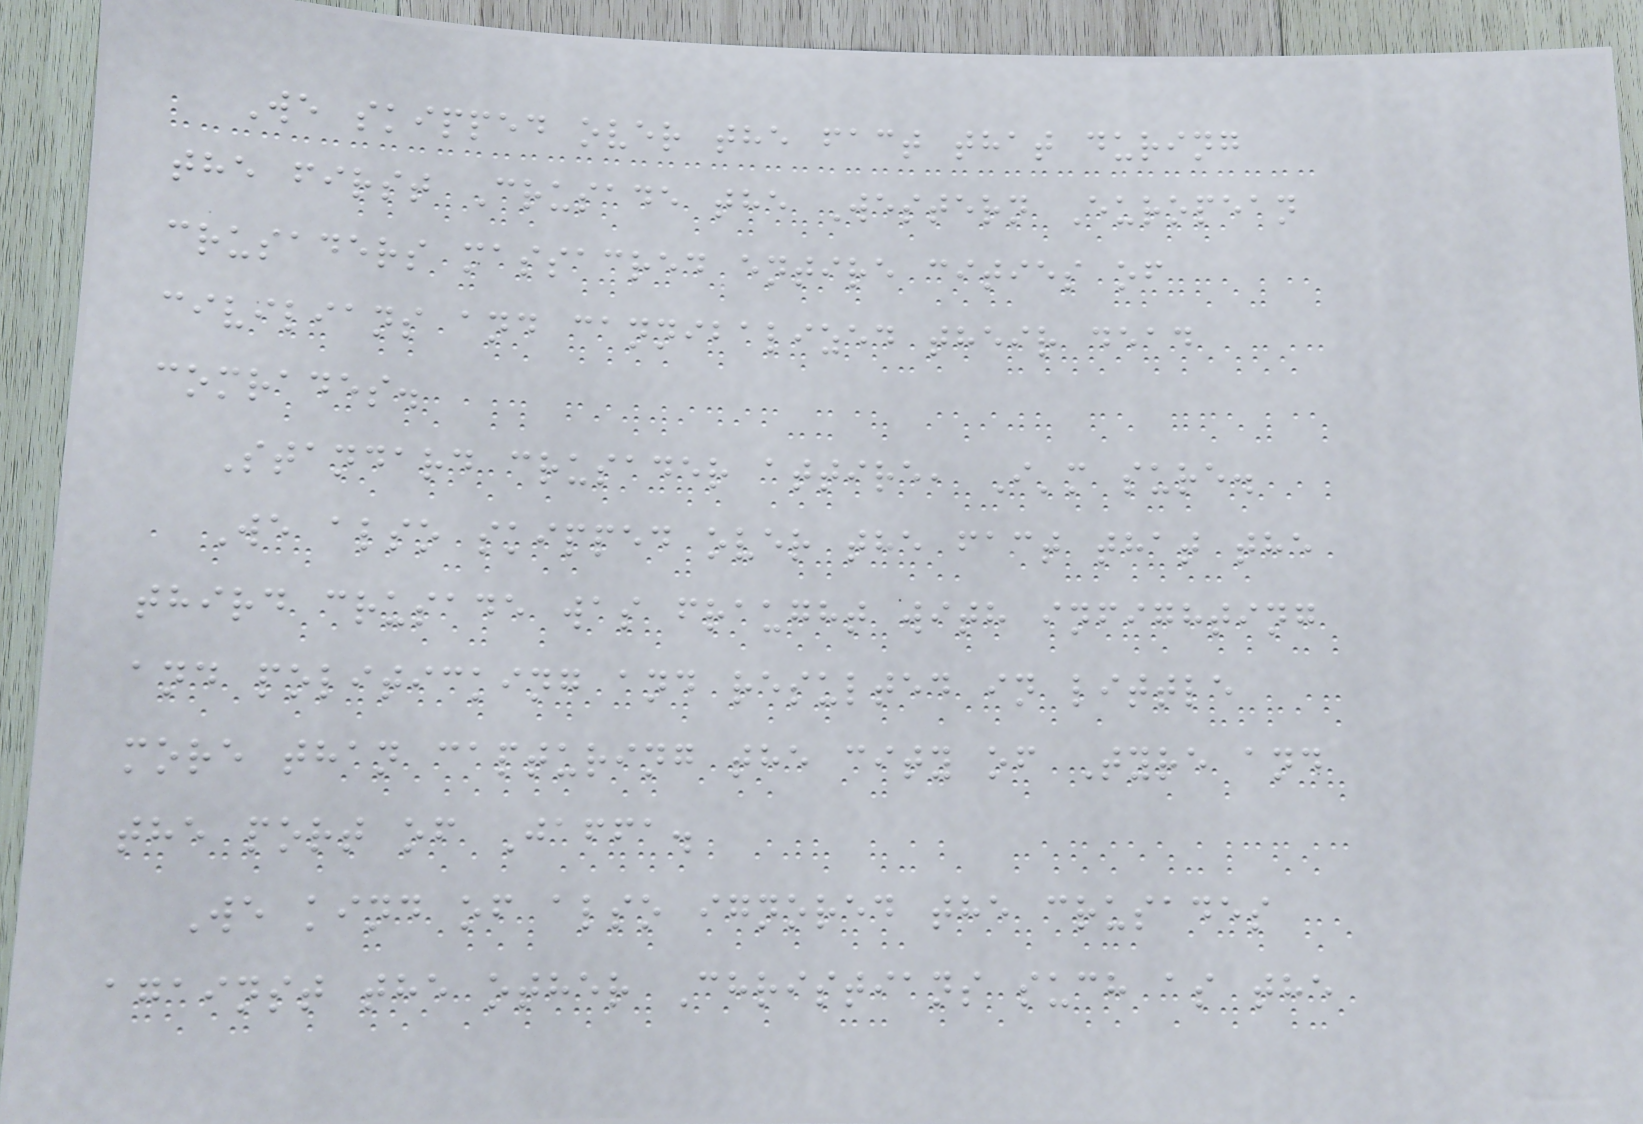We skipped over the fact that during
the first Crusade the Western European
crusaders massacred entire cities of
civilians and cannibalized their dead
comrades.
Standard crusader attire, I'm sure.
We also skipped over the fact that the
third crusade was fraught with infighting
and politicking and resulted in little
more than capturing the city of Tyre and
the port of Jaffa.
We kind of also ignored the crusades
against the other Christians such as the
